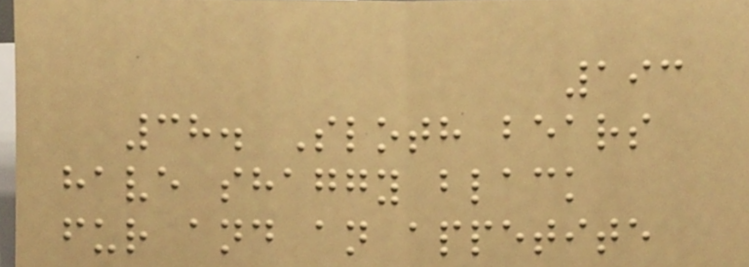193
38. Sloth bears
have shaggy black
fur and an appetite
